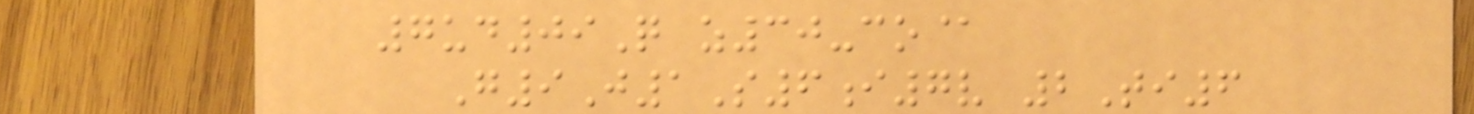7ud09Q z30-co@
G9J1S6i7v 2Ti6
